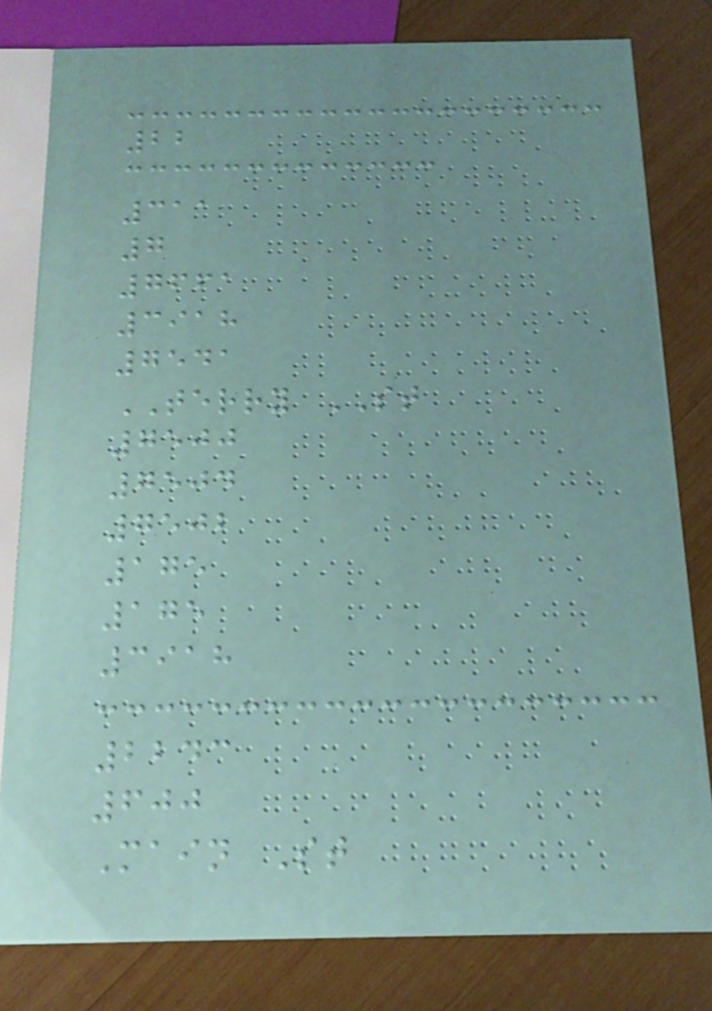22
311
7
7661
3918
7541
TERRY ST
7500
7504
7502
175
175
3918
2243
600
Main St
